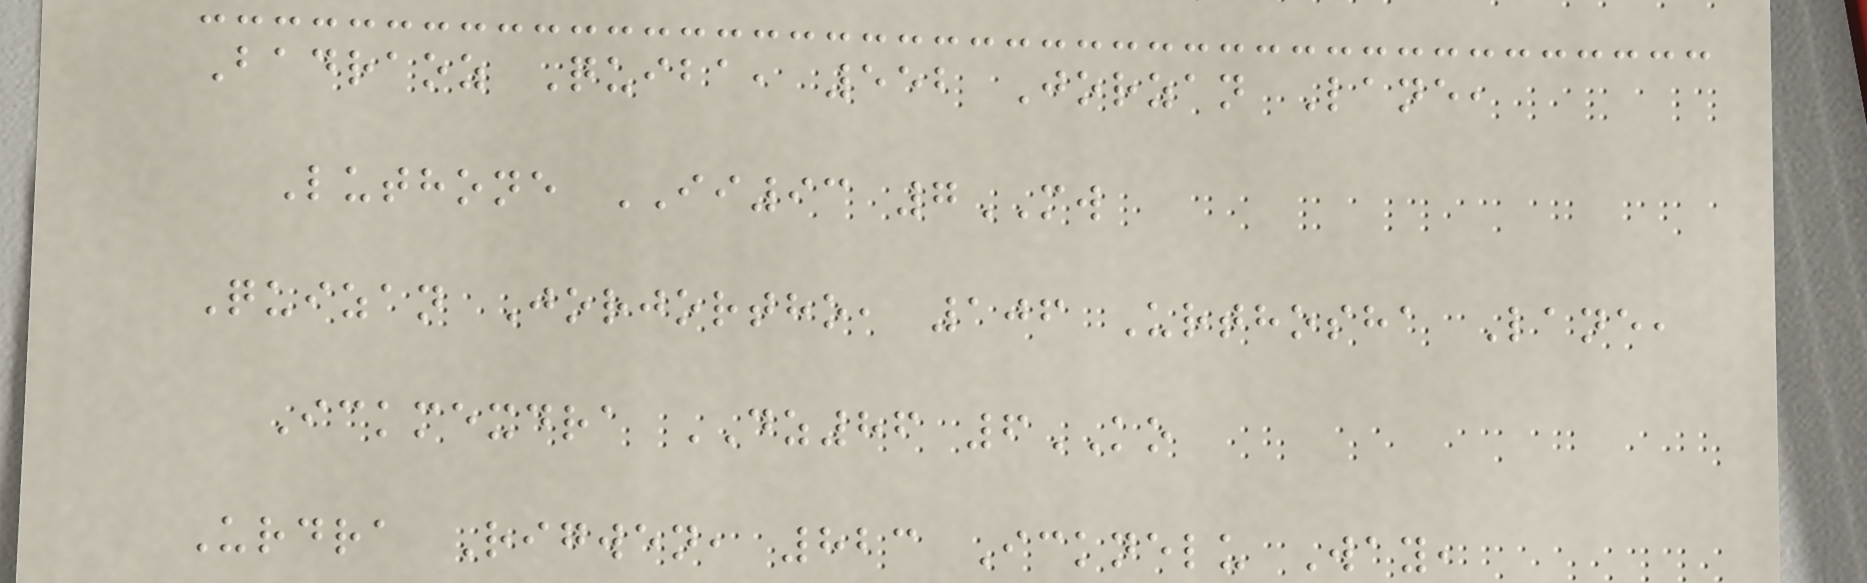Badraoz Quiba, 552 Jorzan Lane,
Luthone II93 7MW
Quizan Jorjortho, 106 Urthosha Lane,
Ickmexdra DZ86 6KO
Urdra Rigwen, 823 Icknelu Way,
